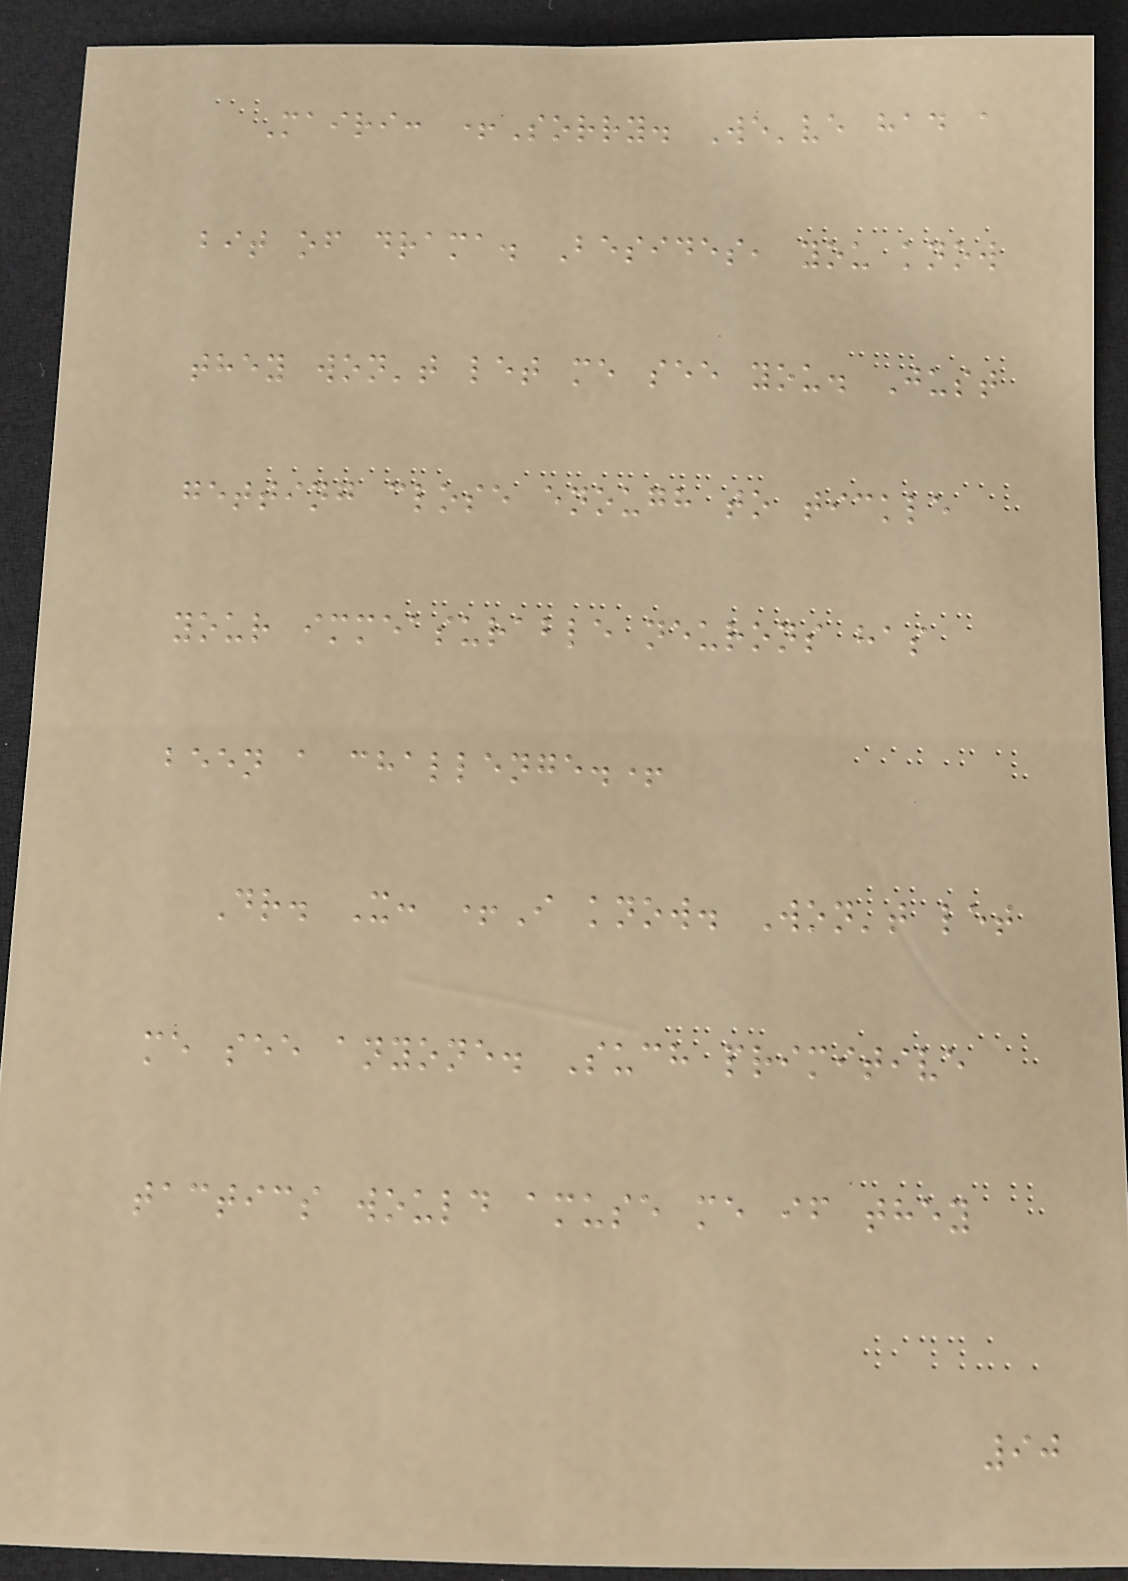Mairi: +Sorry. We've had a
bit of drama. Besides, you know
they won't let me see you. Just
getting close enough to tickle
your immeasurable neurons has
been a challenge.+
Dr. X: +I know. Won't let
me see anyone. Such primitive
tactics would amuse me if they
90
